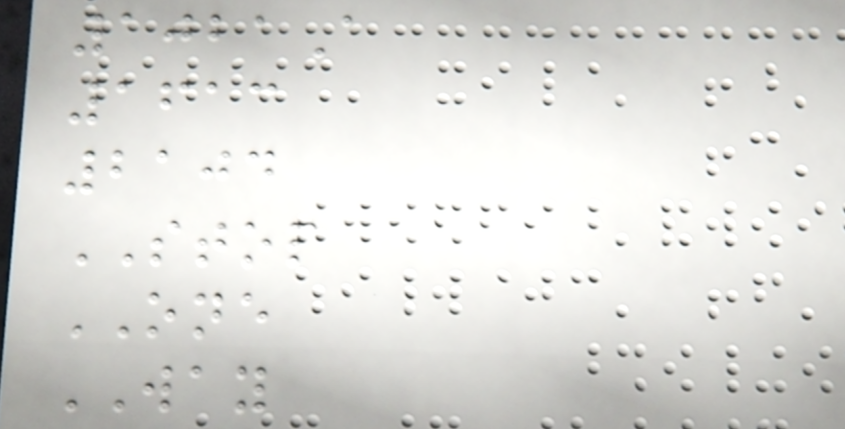1021A
1613
2104
STOP
ONE
WAY
